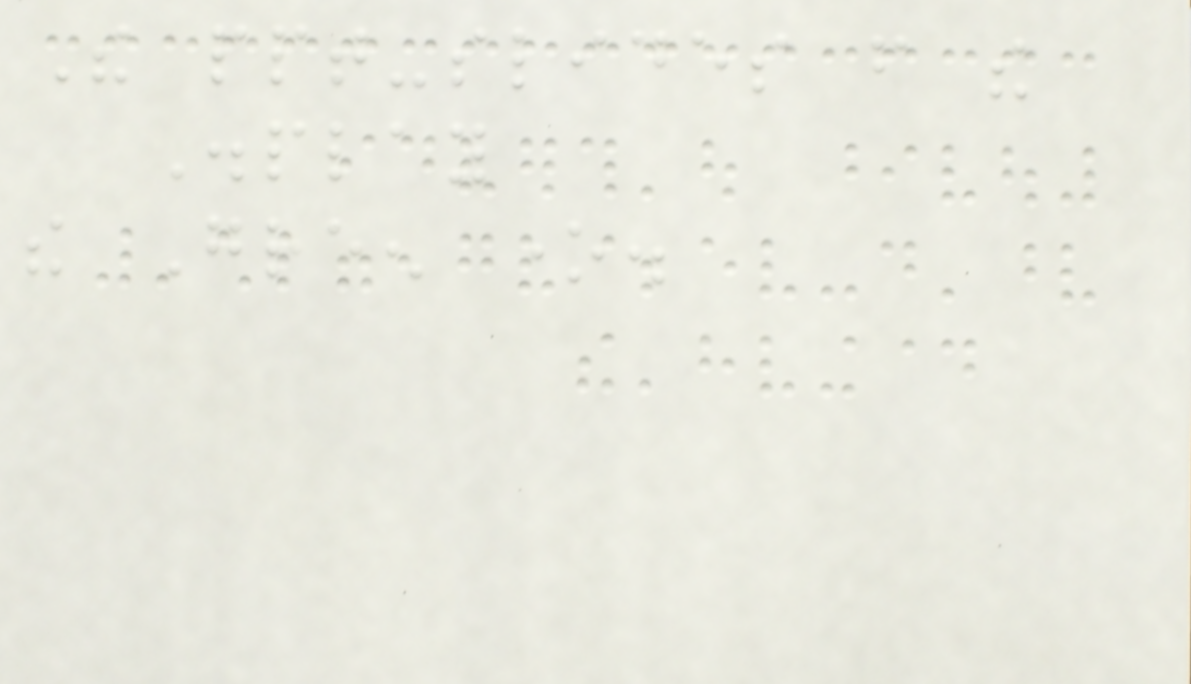The ppt-slides from the
Display
the Green one.
